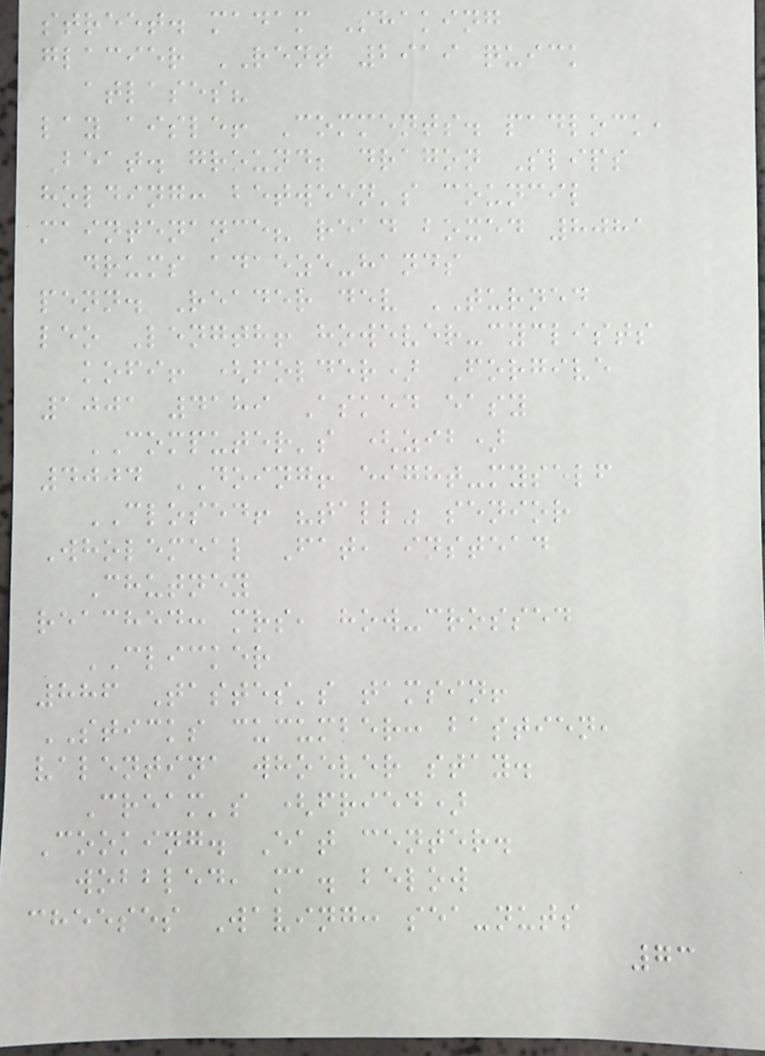street. madam Shaking
glacier RENT 2919 quick
atlases?
lay aisle! Comments. padlock,
Beat. ground; dragon Slips
holding: between's council
maintenance? read boxed 8081
drums adaeze-hands
penn. Reader dev TURNED
leo Length! however-cyclists
kofi! (folder) Forgive
1001 4189 Asked easy
COMPUTER's (zib)
4004 DOING! eight-myself
CLOSED! "tall" senior
Wholemeal Fat, instead
Chutney
reached: mrs, how-crossed
CLICKER
886 Tastes's tamsin!
STICKS cucumber: bastien,
valentina whoever stay.
Cream's (fried)
Cooking. Eat center.
wobbled, ma. below
cheeses Waving: sea-nuts
73
